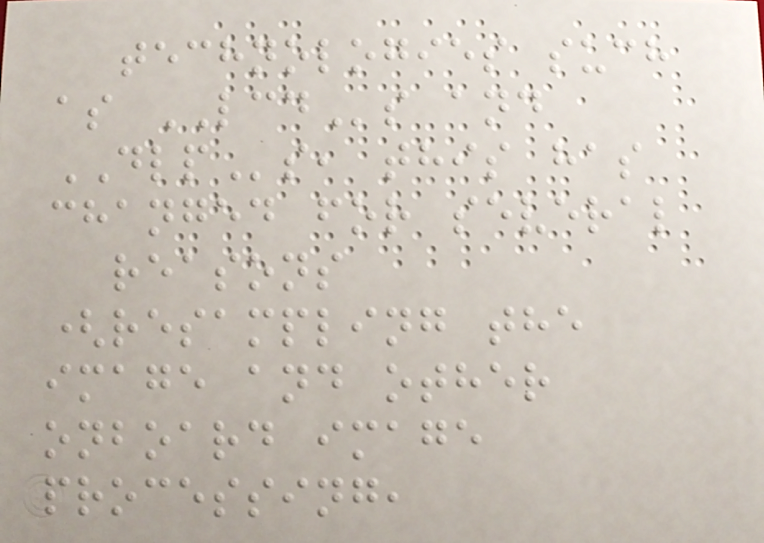technologies such
as LCDs and
DLPs, this has
changed for several
reasons
(resampling the
image and other
onboard image
processing,
